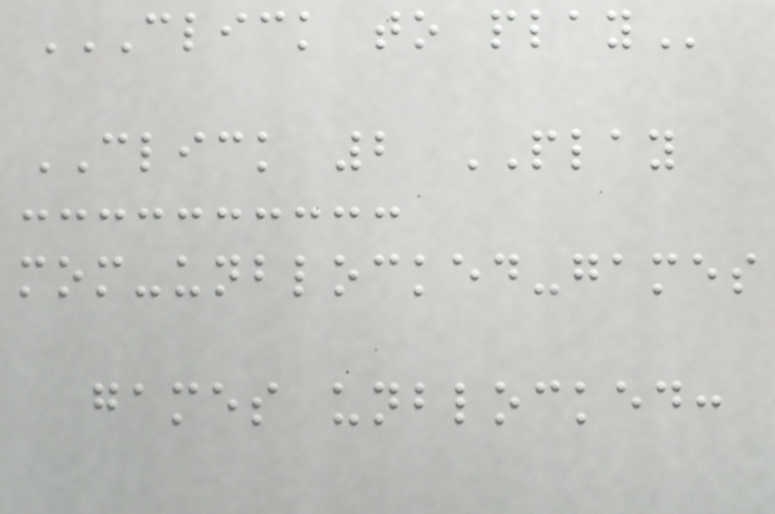CLICK TO PLAY
CLICK 2 PLAY
mom-unblocked-games
games unblocked:
